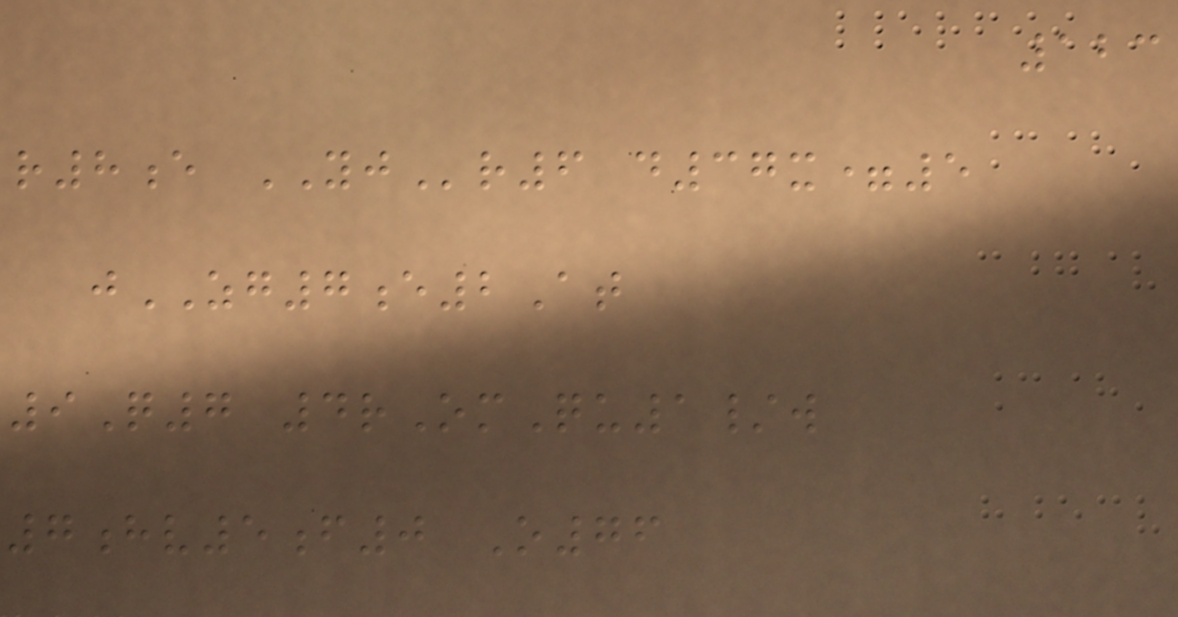123
r8e YJr6 d37x=5
jZG7e2At
9Q7 4rOmQu1/w
7hv5f0 O76
